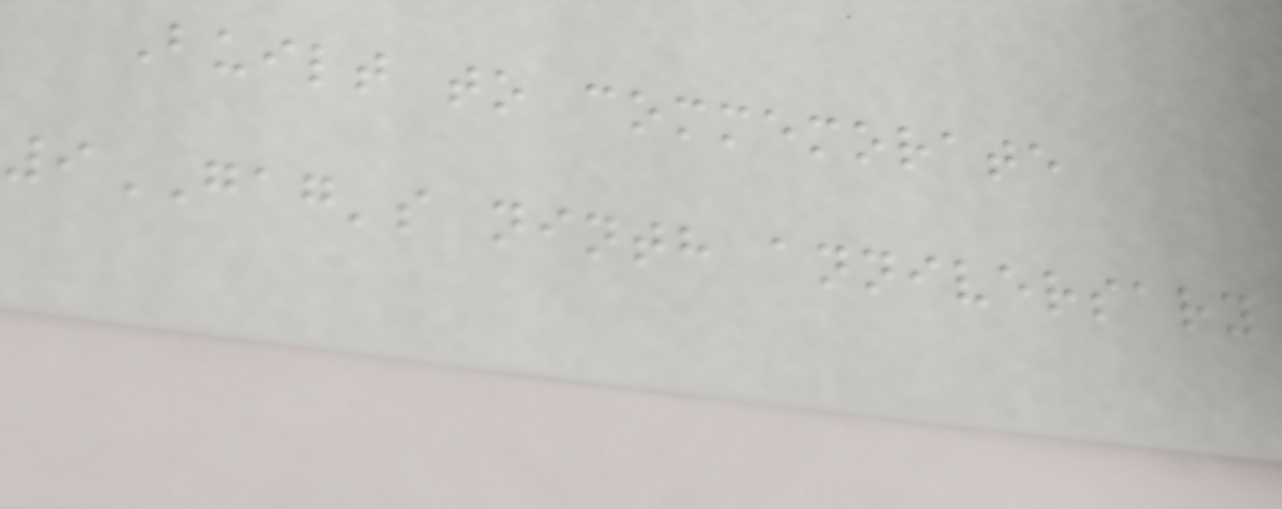Built to commemorate
9GAG's ninth anniversary
